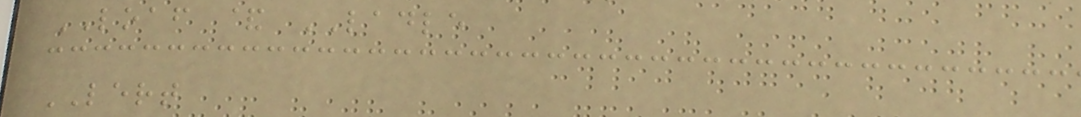LOAF & LADLE
LERT
